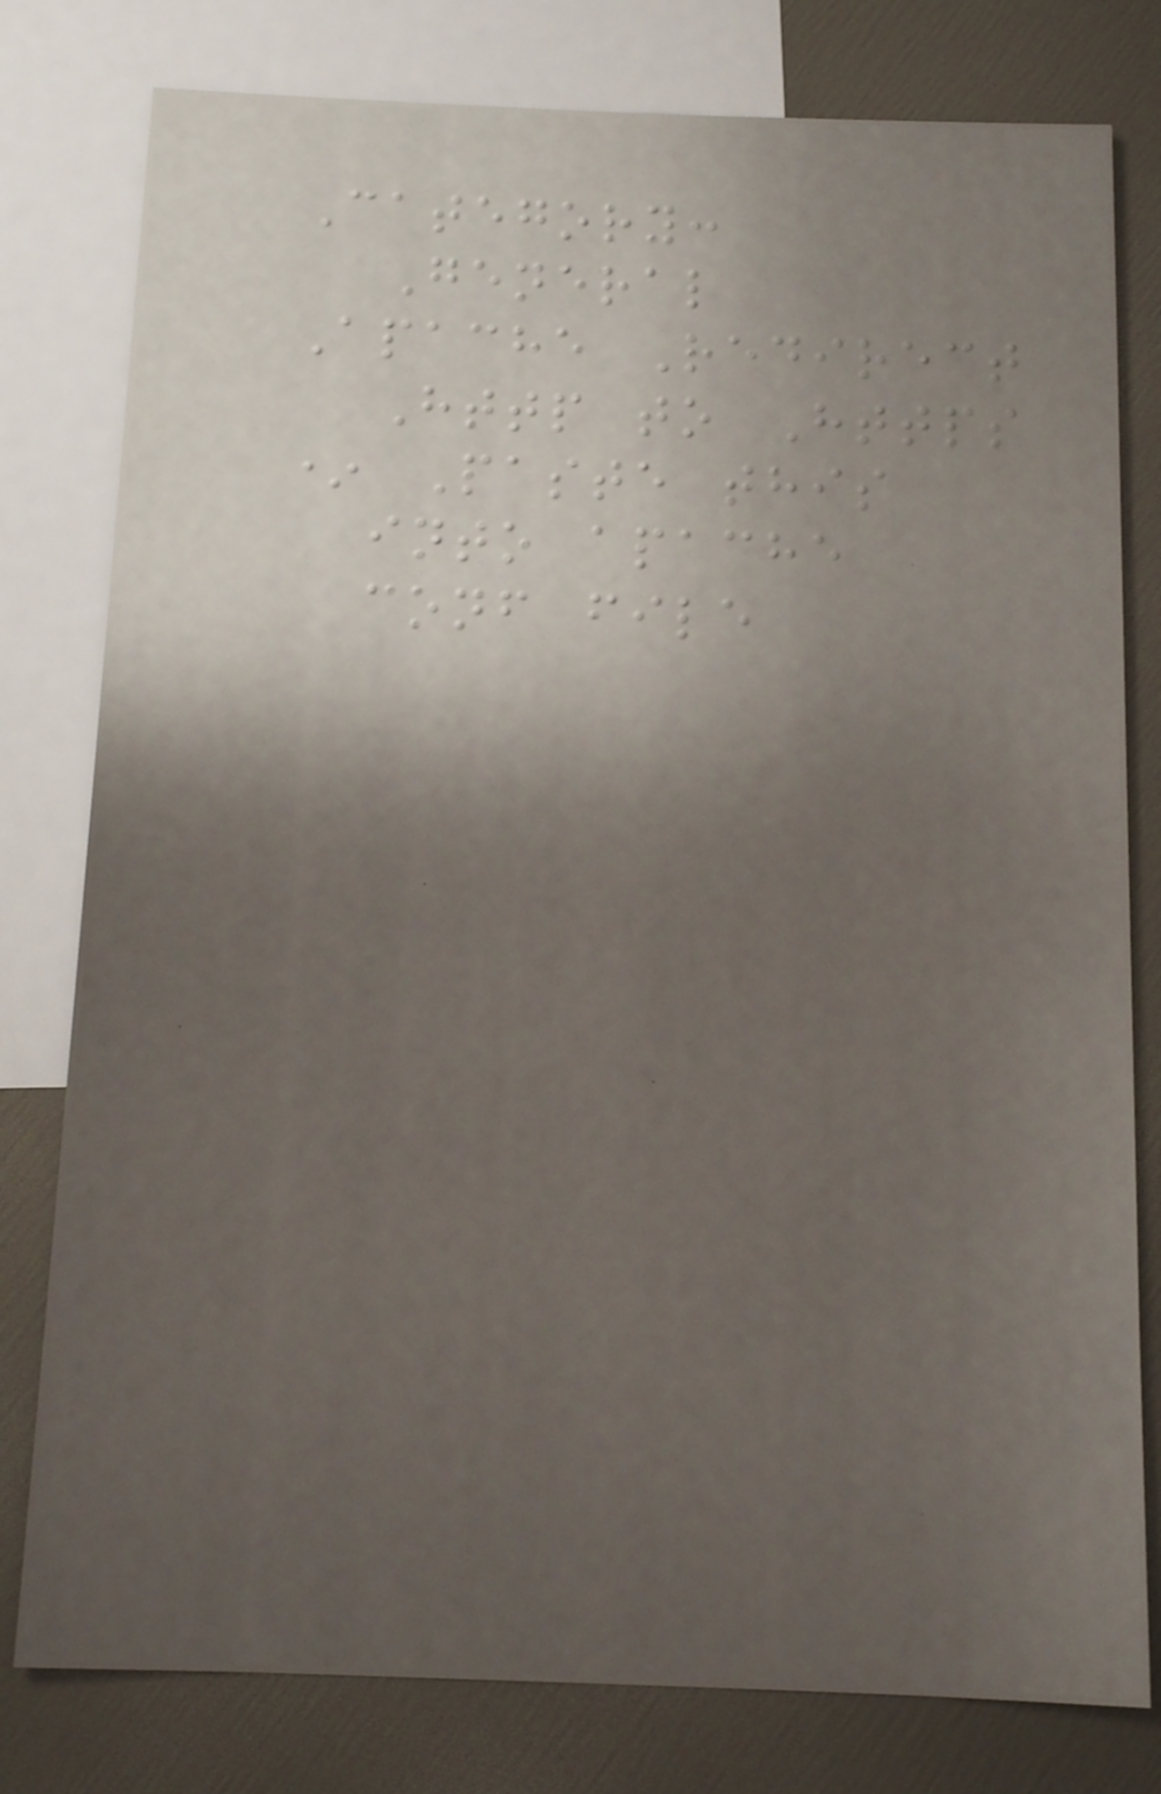Category:
General
Apache Redirect
Http to Https
* Paste this
into apache
conf file
